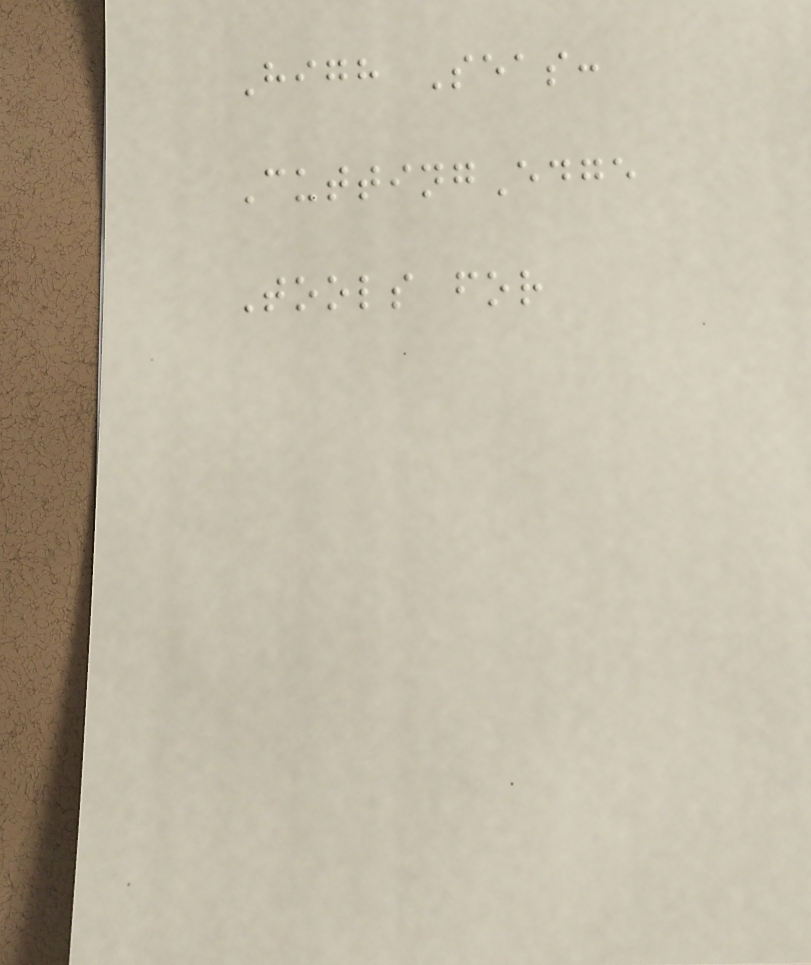High Seas:
CuttingEdge
Tools for
